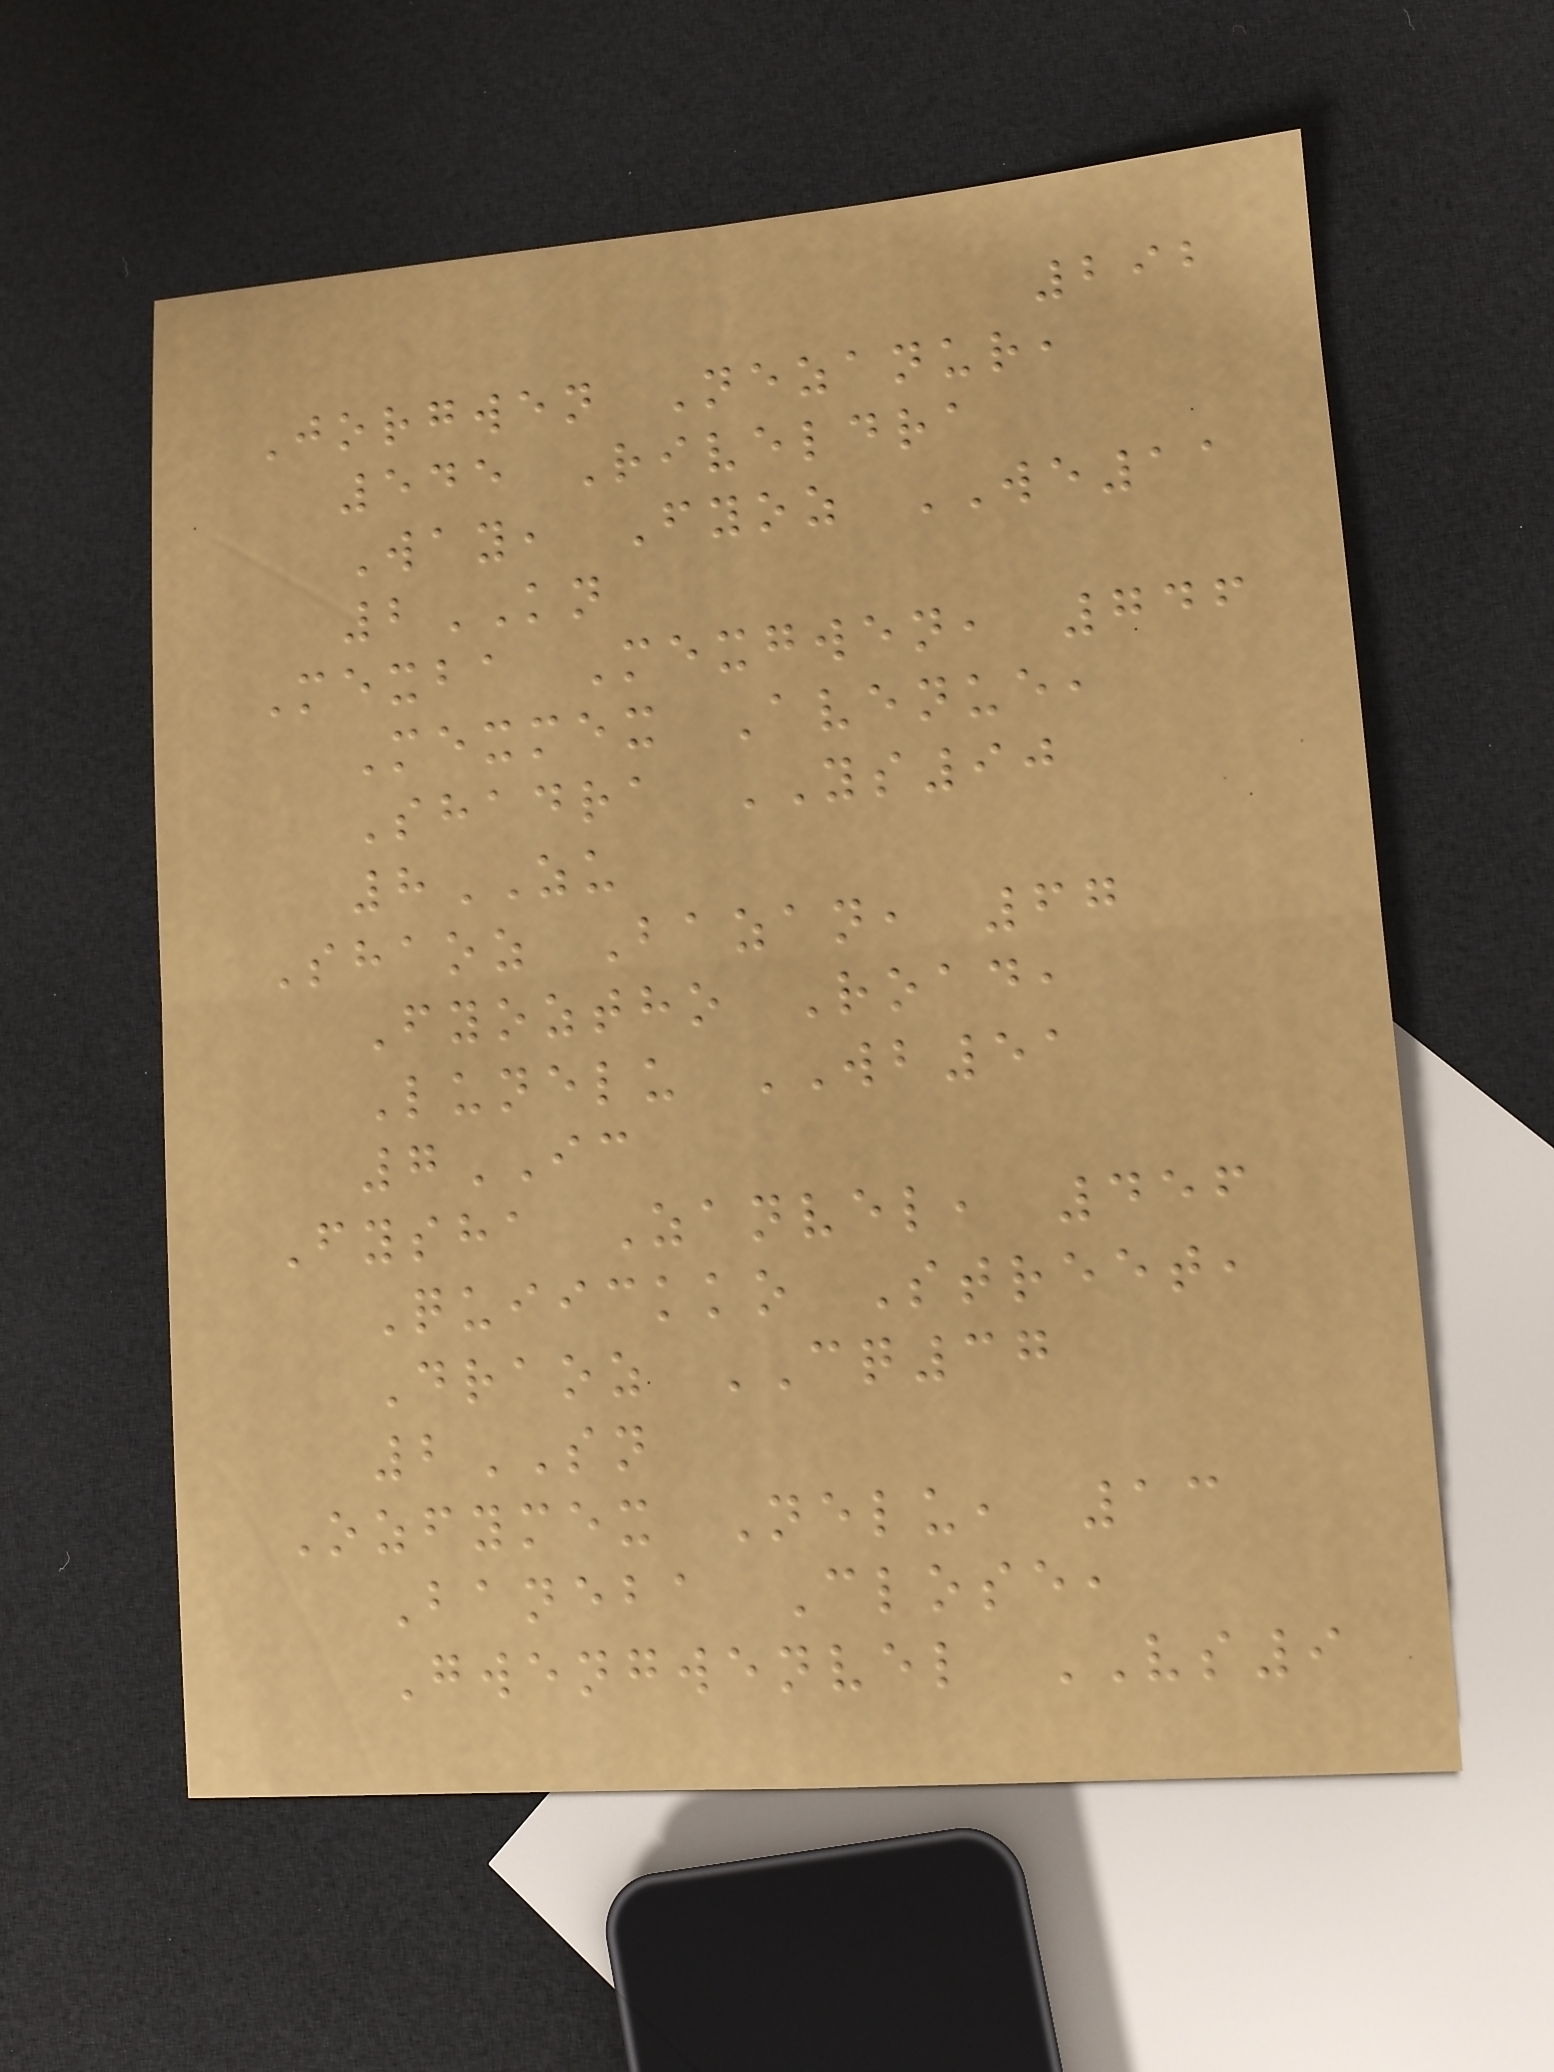292
Jorgwen Nezanur,
545 Riveldra
Way, Fyoz WE11
2KN
Mexba Mexgwen, 746
Mexmex Avenue,
Shadra YS90
8ZU
Shaoz Bazan, 67
Fyoztho Road,
Lunelu WB51
7IC
Fysha Zanvel, 456
Quiickko Street,
Draoz CQ37
2SN
Ozfymex Nelu, 13
Baneba Close,
Gwengwenvel VS9
